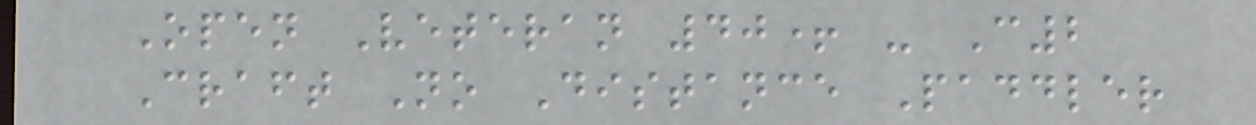Open Veteran 40+ - C2
Craft No Distance Paddler
